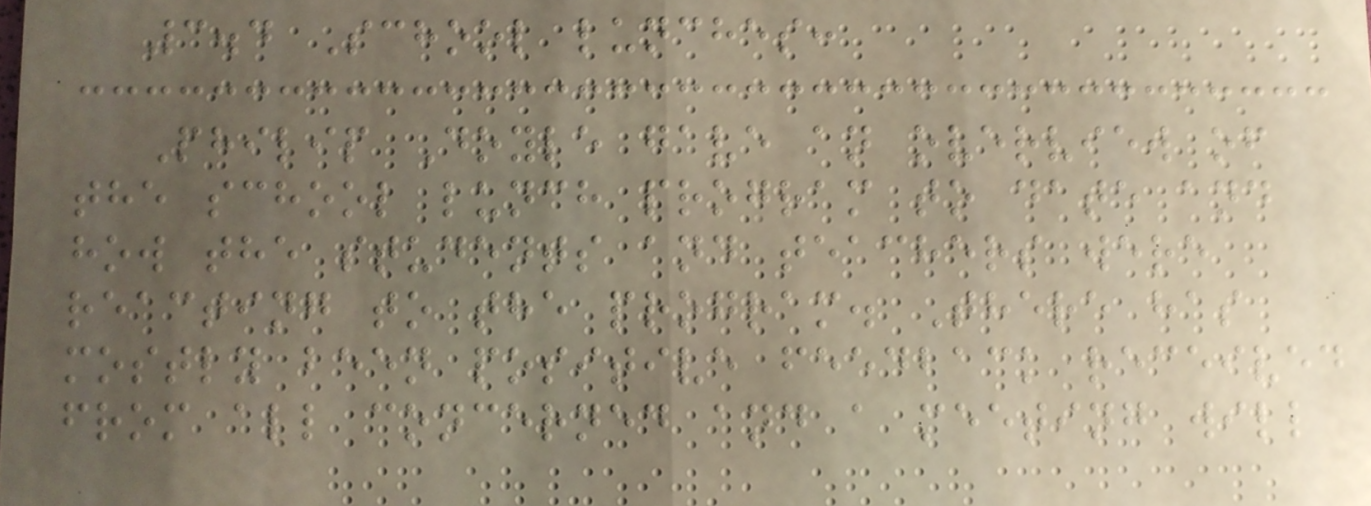3.4 School lunches:
Philip Doyle gave an overview of
the school lunch program to date and
how the students and teachers were
reacting to the program. There has
mostly been positive feedback received
from all concerned and a meeting will
